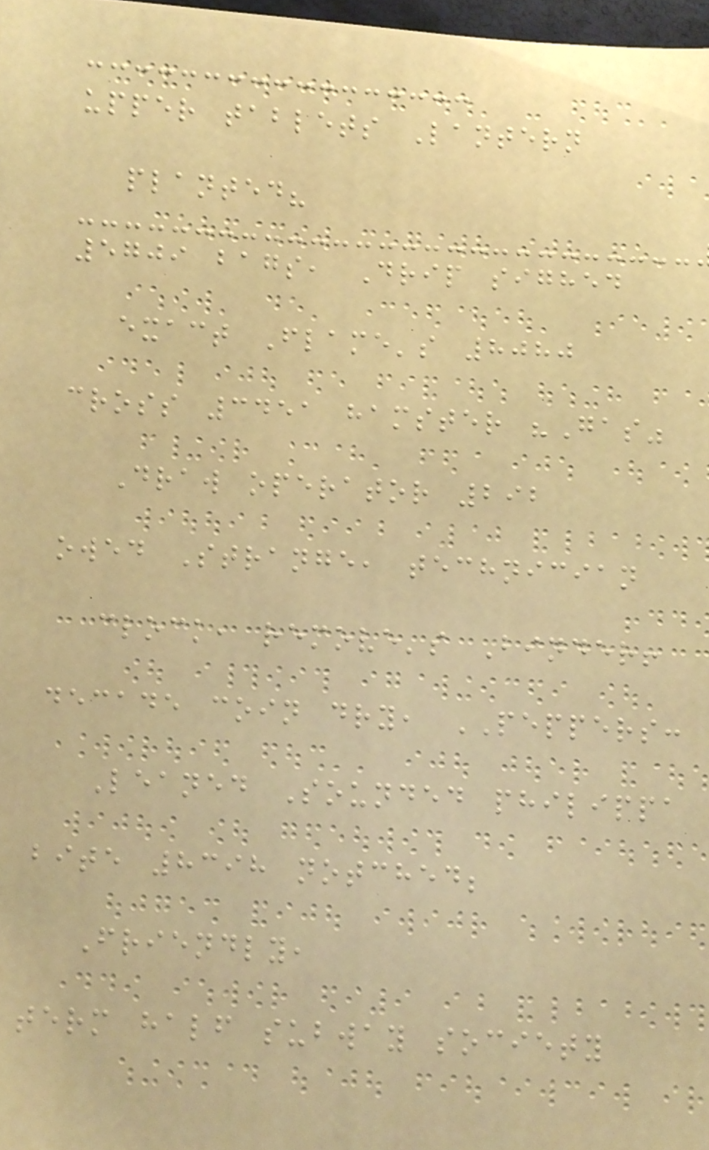upper tablets Lantern
planted?
5709 bags, Drip sighed
exact Flame's 8080
cross 3451 hamster "Gas"
Draw operator 292
owed Strange, technician
clock, remove's Binder!
decade coin dry, PEPPERS:
Leaned Sounded philippa
bite 8398 notched;
Friendly,
term half subway society
